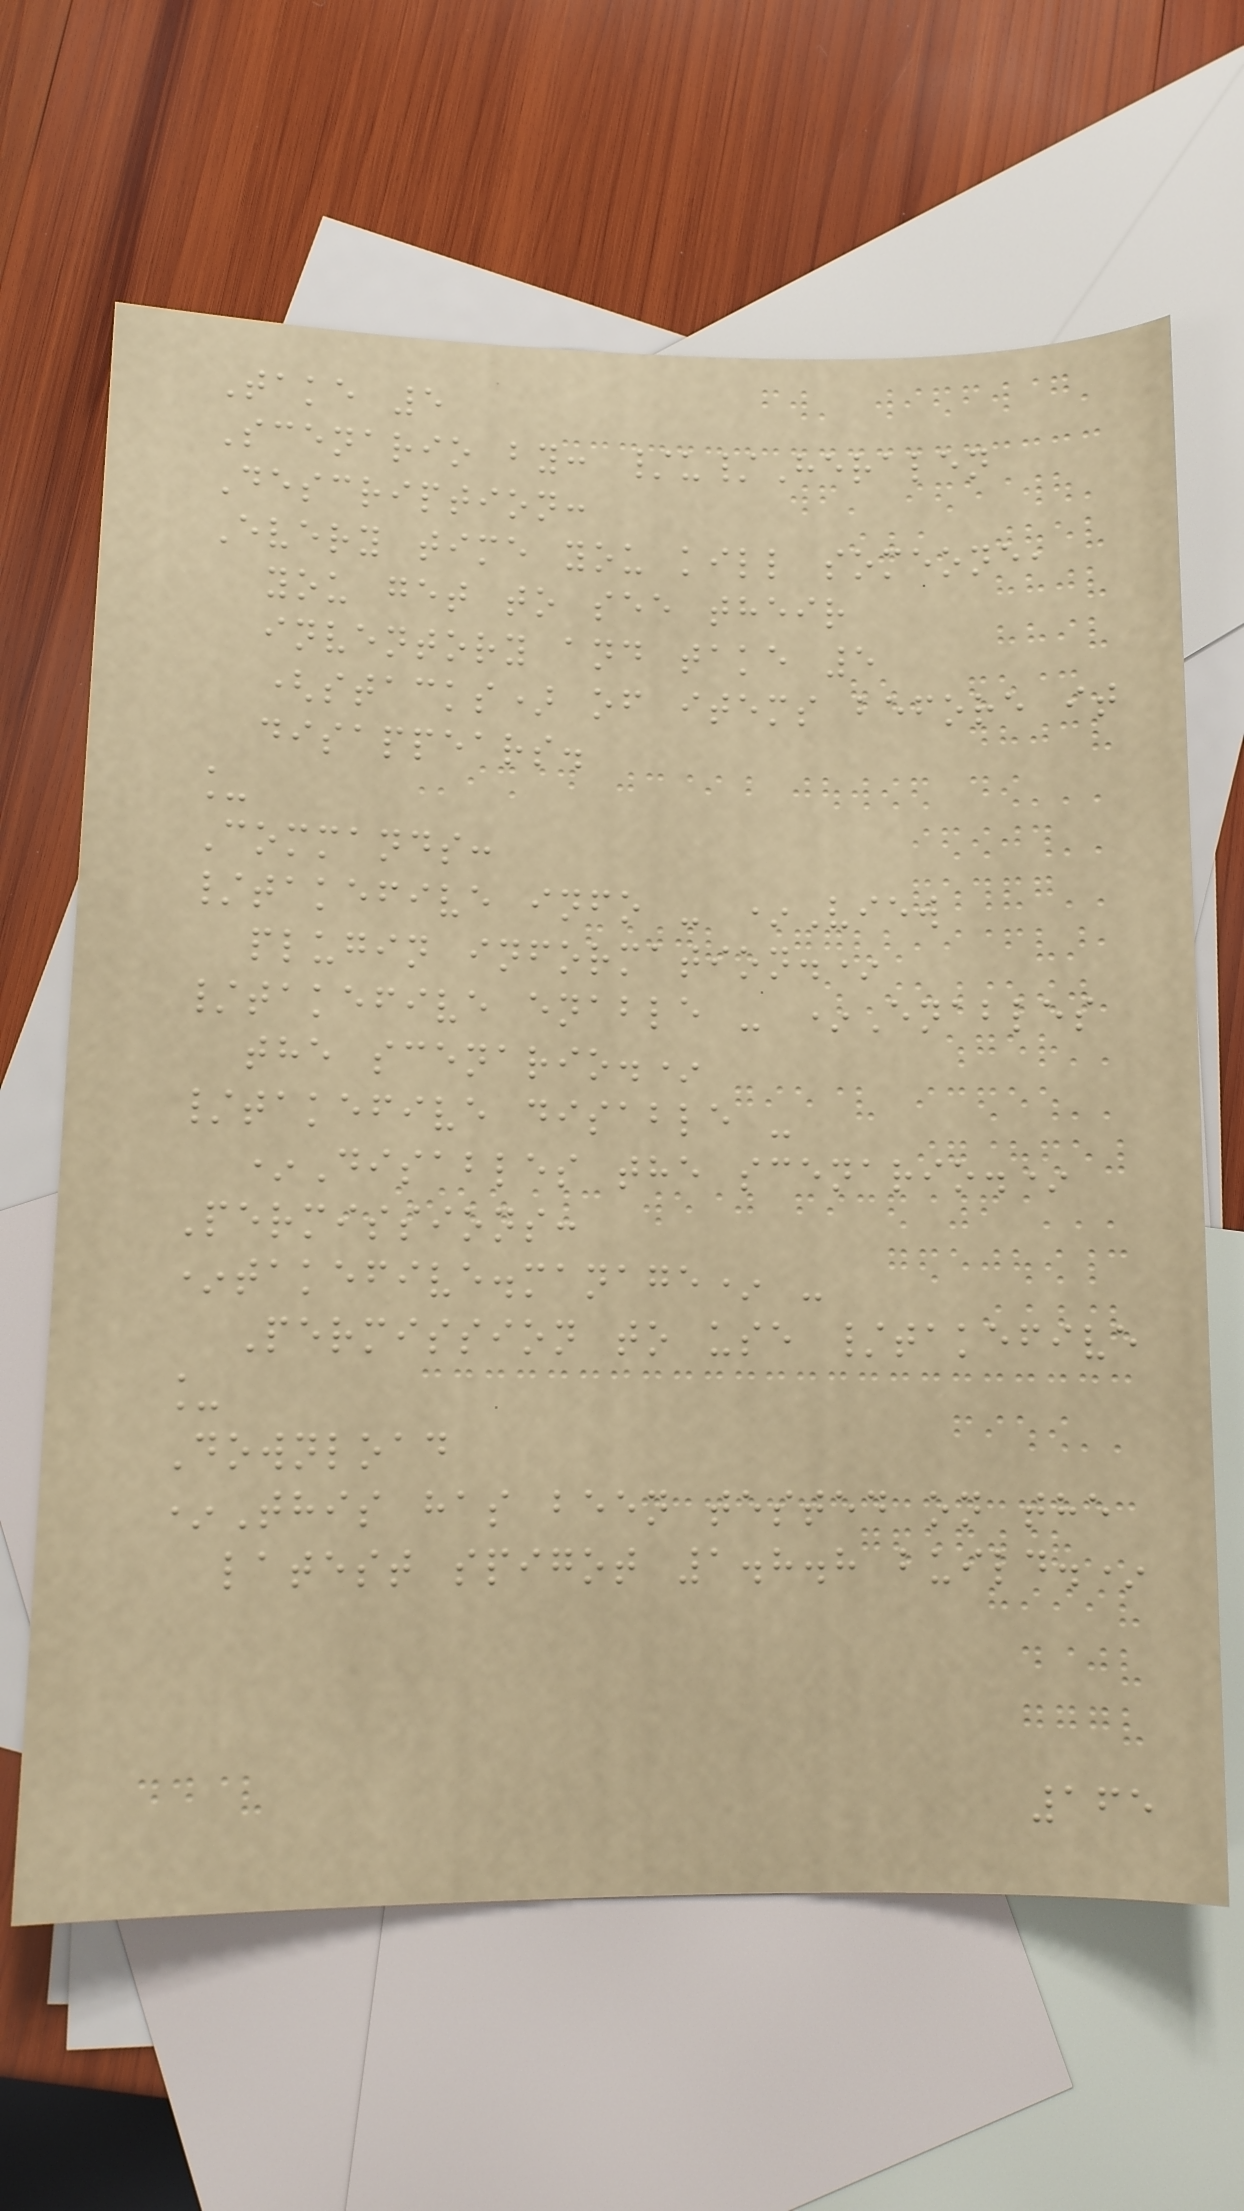Take 5
Scenario by: /u/Heralen
Description:
Every time you kill someone,
you get to see their
inventory and take 5
(stacks) of items before it
disappears.
_
Commands:
/takefive info - *View
plugin information.*
/takefive enable - *Enables
the scenario.*
/takefive disable -
*Disables the scenario.*
Permissions:
*takefive.manage* -
Permission to use /takefive
_
Download
*This has been tested on the
latest spigot 1.8.8 build.*
165
